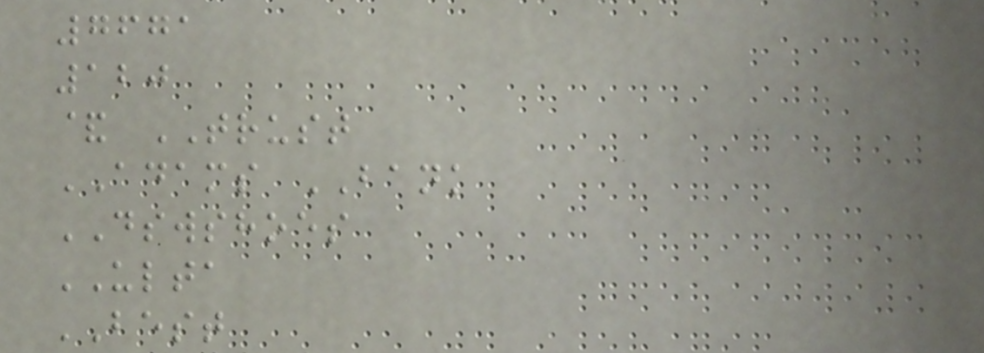7671
120
& TRUST
ADAMS BANK
DSWSHOES
ULTA
BEST
